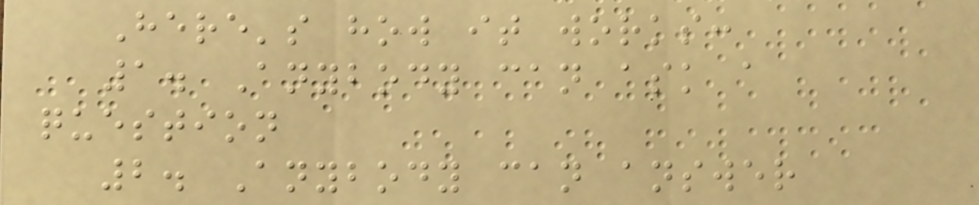Here's how it works:
1. Anybody can ask a
question
2. Anybody can answer
